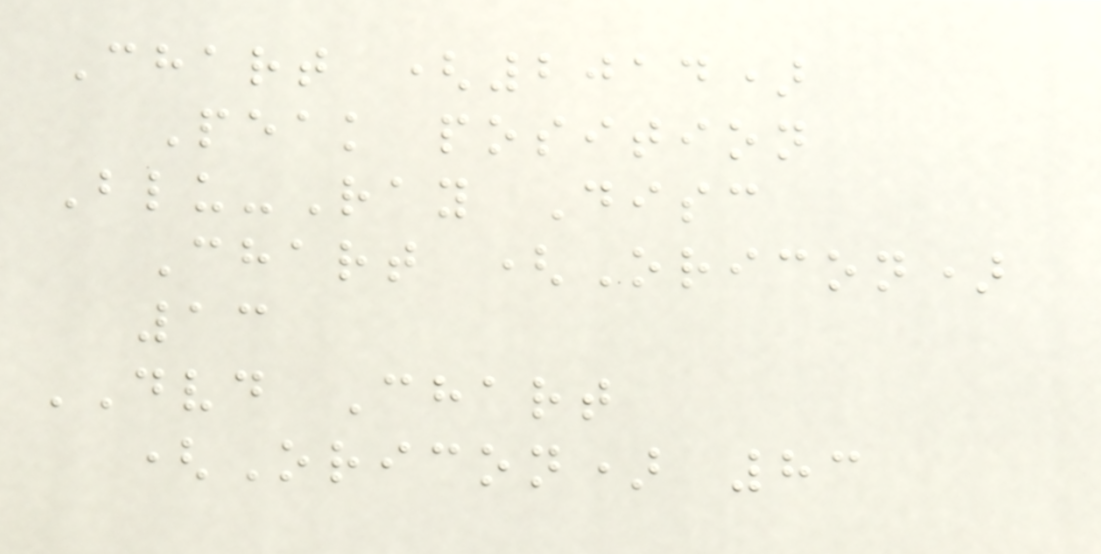Chart (2014)
Peak position
Blu-Ray Disc
Chart (Oricon)
13
DVD Chart
(Oricon) 83
